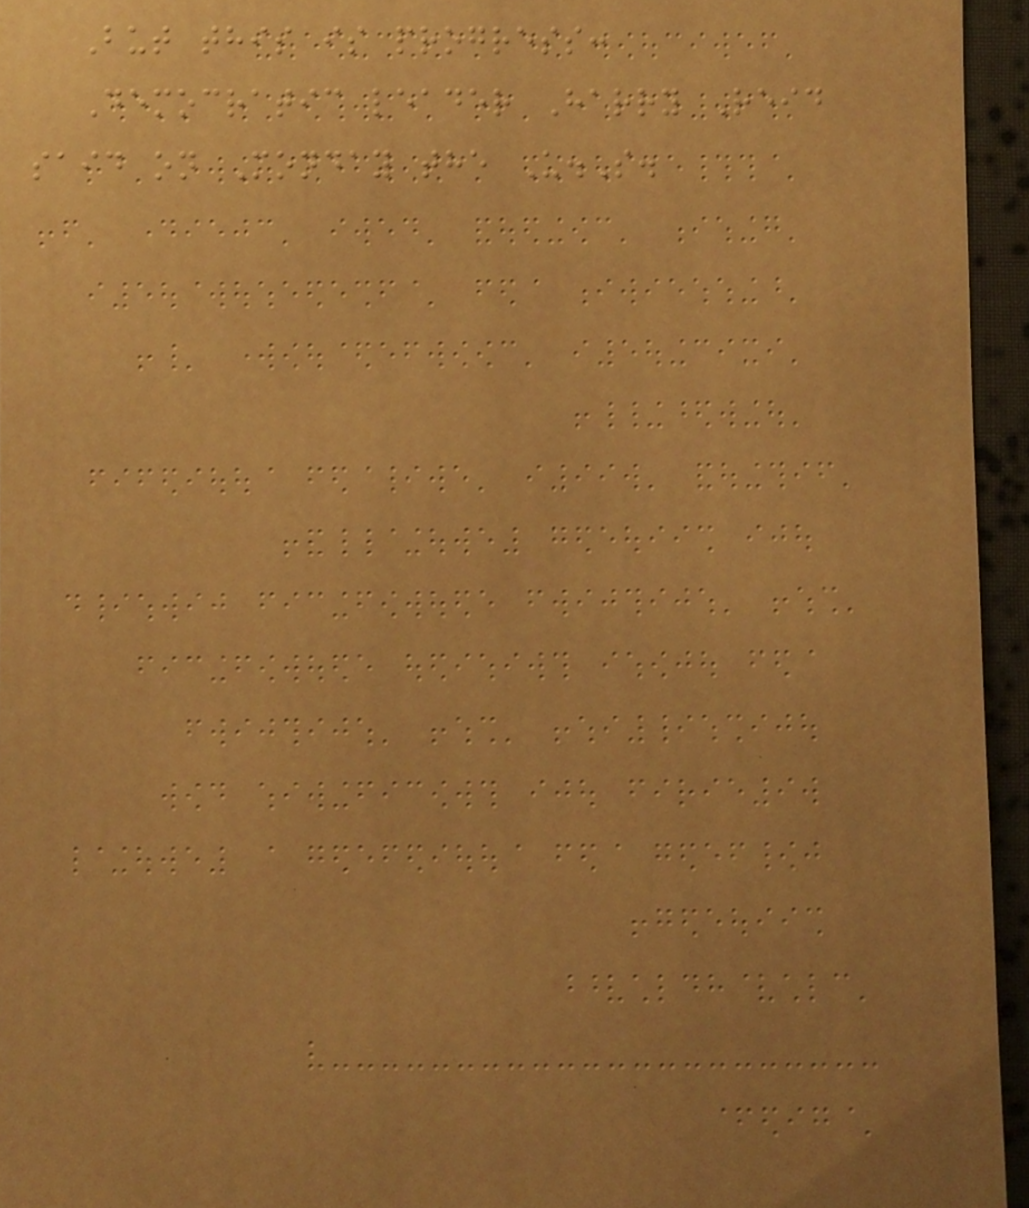But this is progress:
Democratic leader Harry Reid
said on Monday the U.S.
